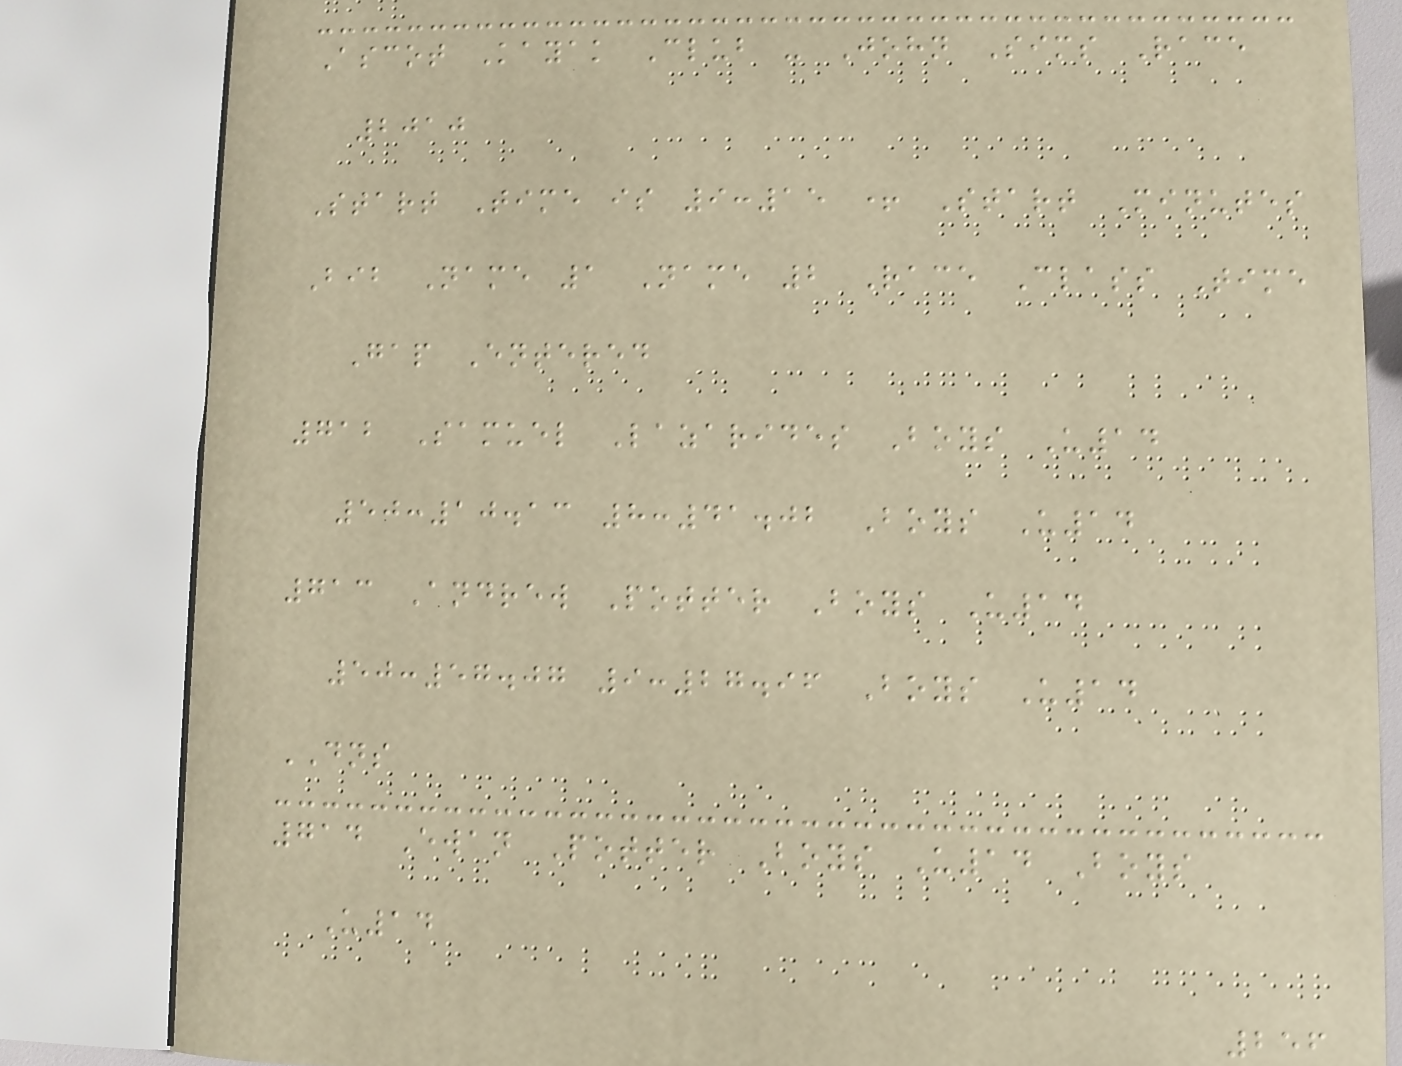Ascot Kayak Club - John Sims Race
2010
Start Time is 9:15 + Start Minutes
Bib Name 1 Name 2 Race Class Time
Gap Entered
712 Samuel Lazarides Boys U14
50:10.13 8:41.02 Boys U14
713 Andrew Potter Boys U14
50:57.07 9:27.96 Boys U14
DNS
714 Ewan Potter Boys U14 Boys
U14
256
